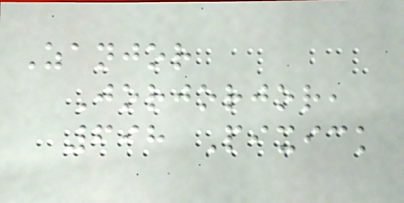Zanjor
Jorjorjor,
698 Pixick
